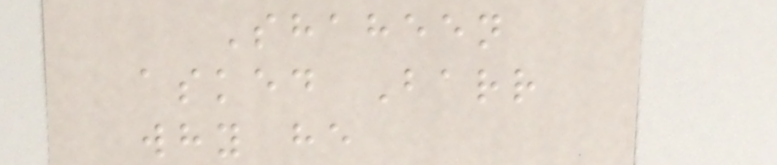Shaheen
asked Barr
why he
